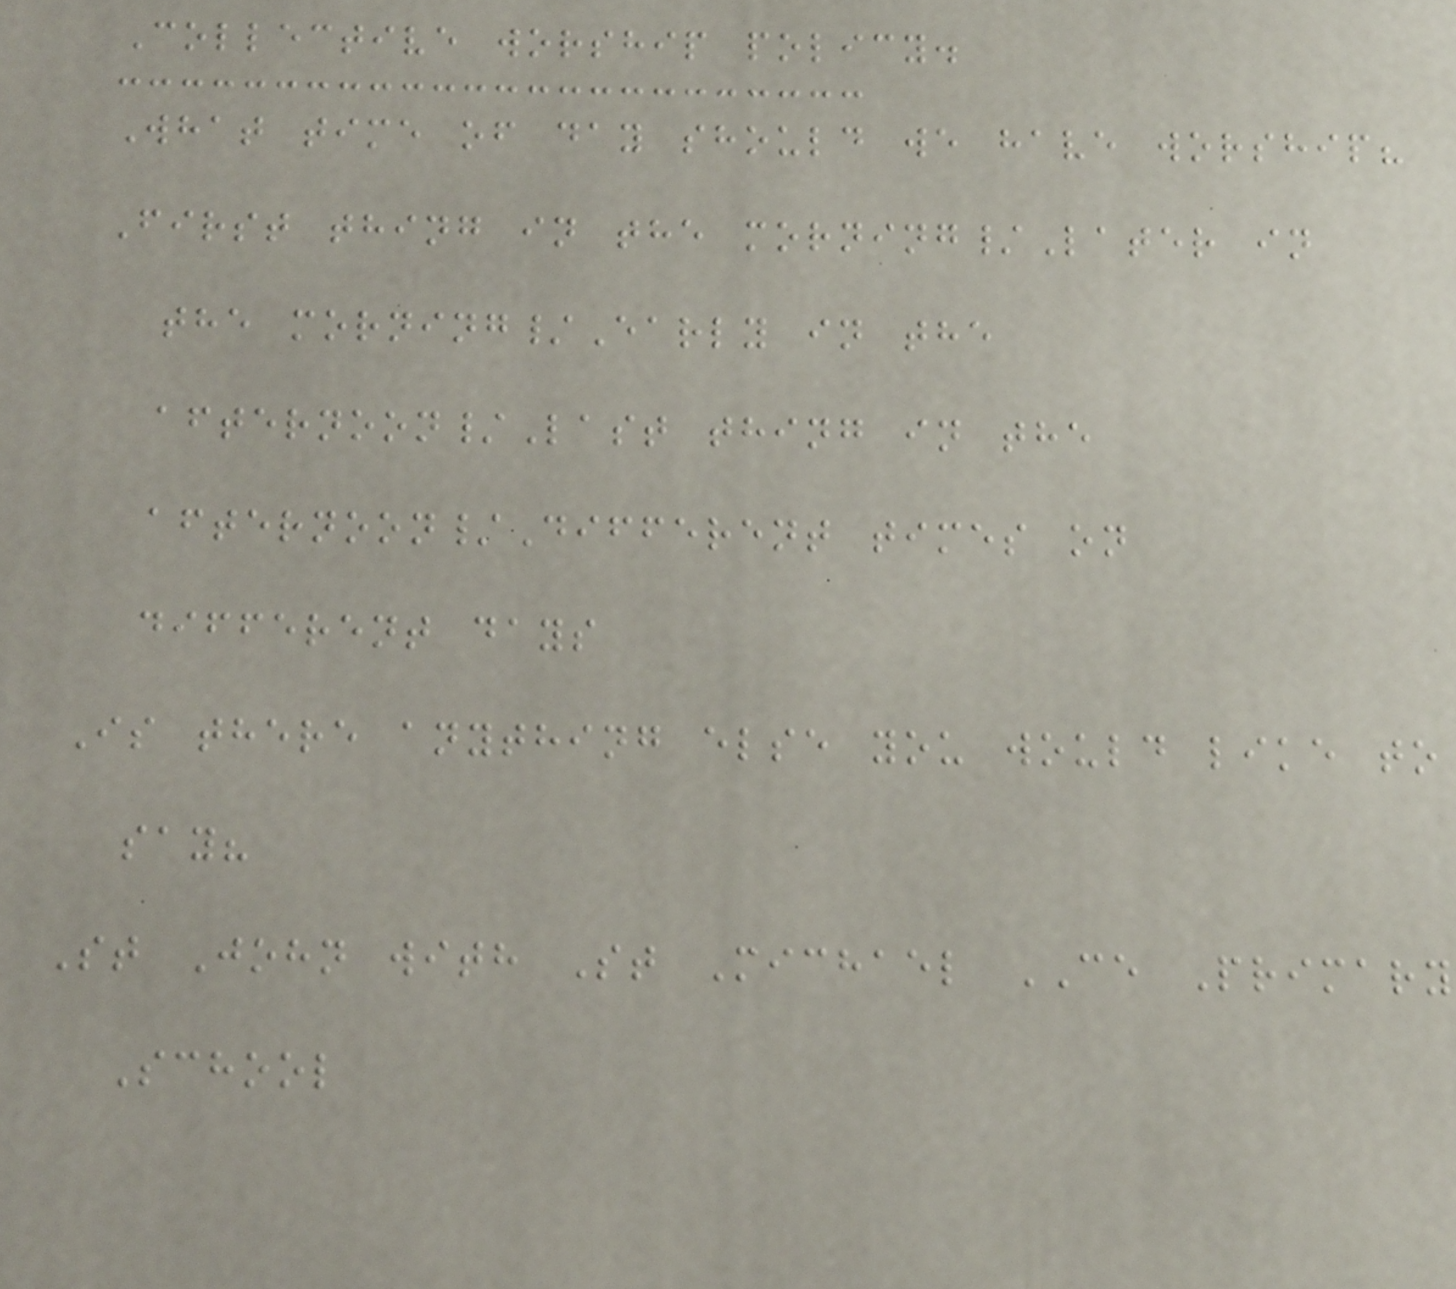Collective worship policy.
What time of day should we have worship?
First thing in the morning/Later in
the morning/Early in the
afternoon/Last thing in the
afternoon/Different times on
different days
Is there anything else you would like to
say?
St John with St Michael CE Primary
School
